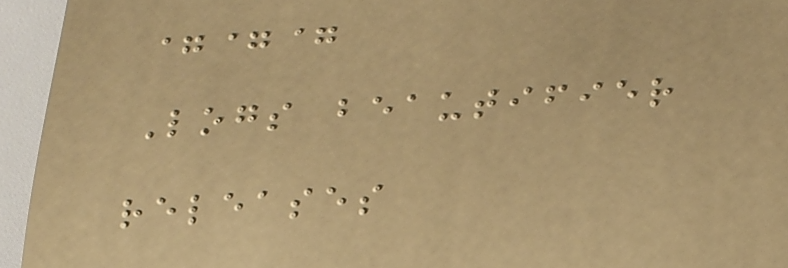===
Logs beautifier
releases
